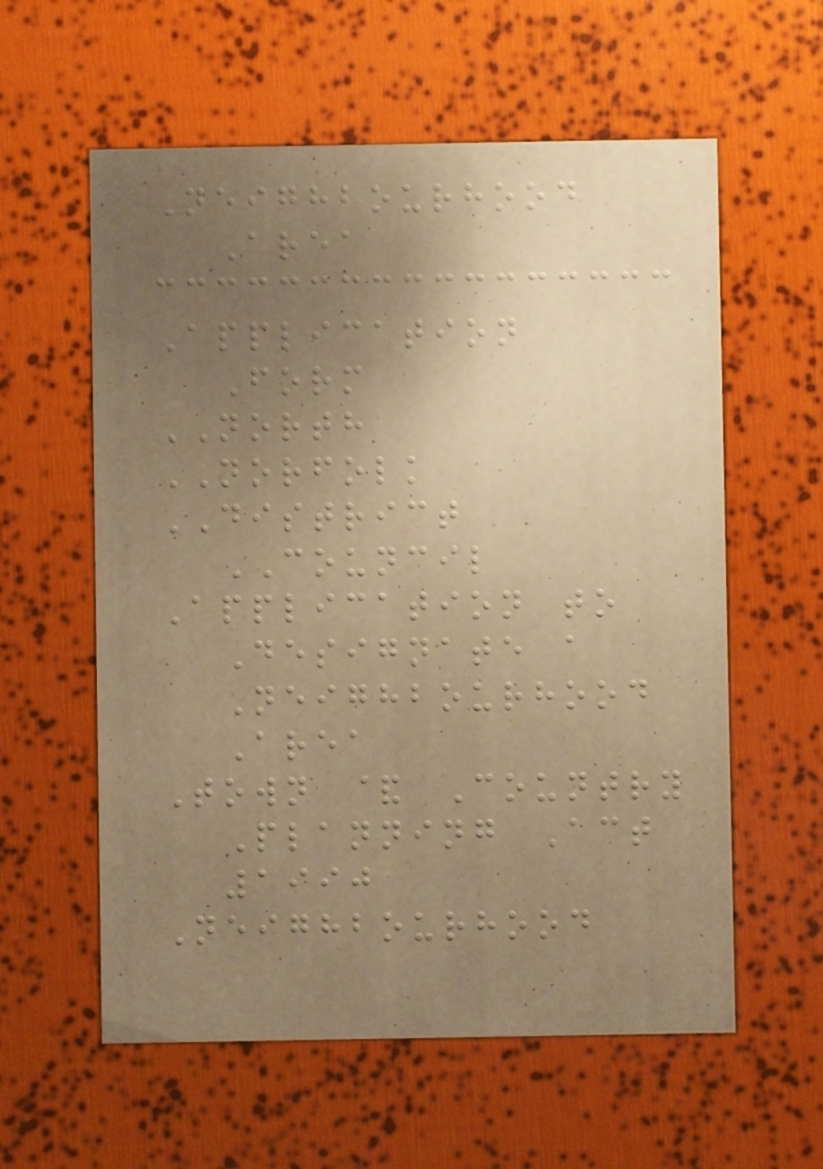Neighbourhood
Area
Application
Form
NORTH
NORFOLK
DISTRICT
COUNCIL
Application to
Designate a
Neighbourhood
Area
Town & Country
Planning Act
1990
Neighbourhood
